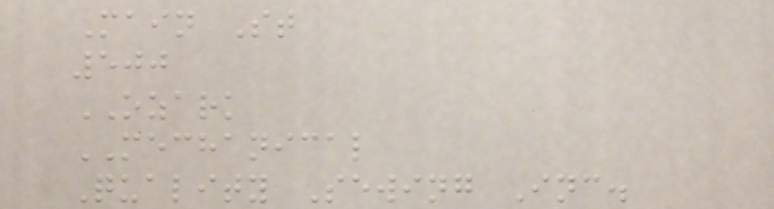Main St
500
OZARK
MECHANICAL
Quality Sewing Inc.
